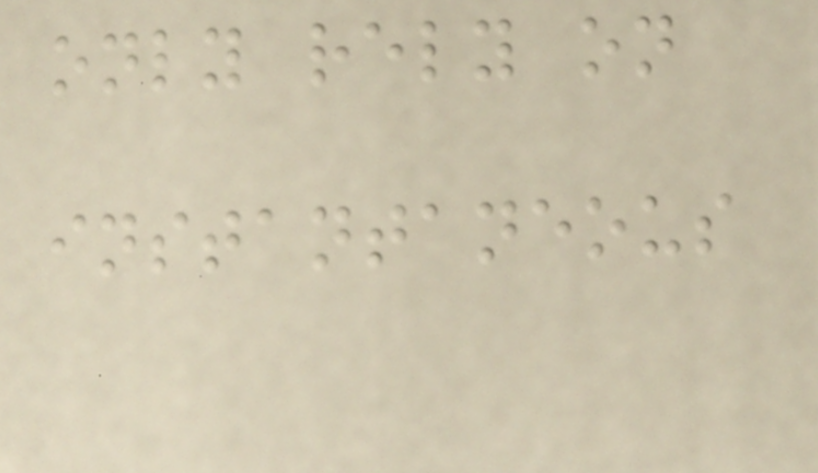only rely on
instantaneous
